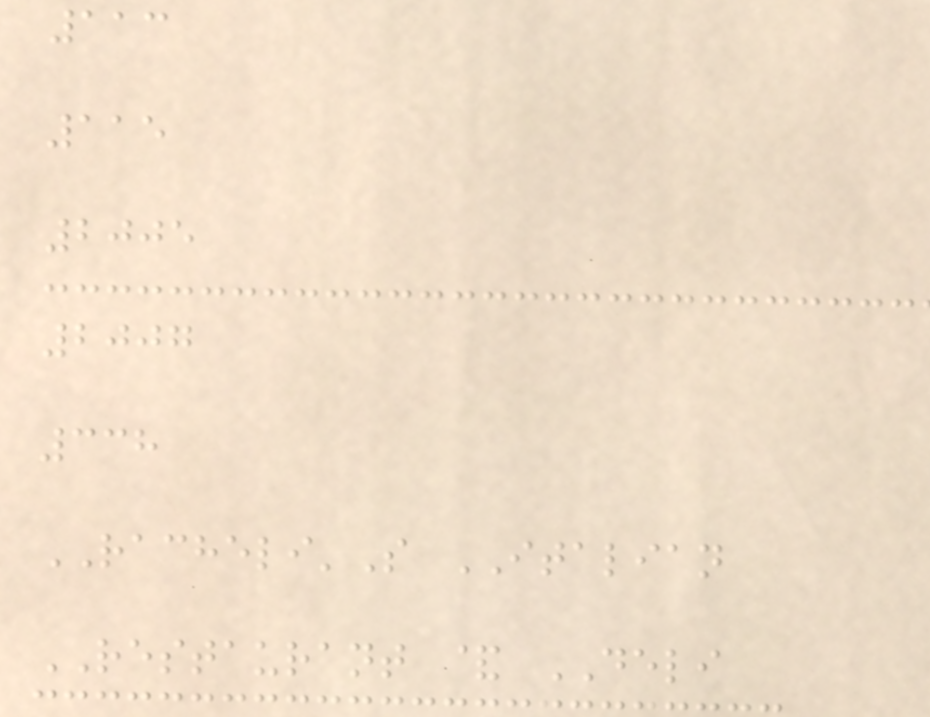113
115
2005
2007
338
RACHELI'S ITALIAN
RESTAURANT & DELI
